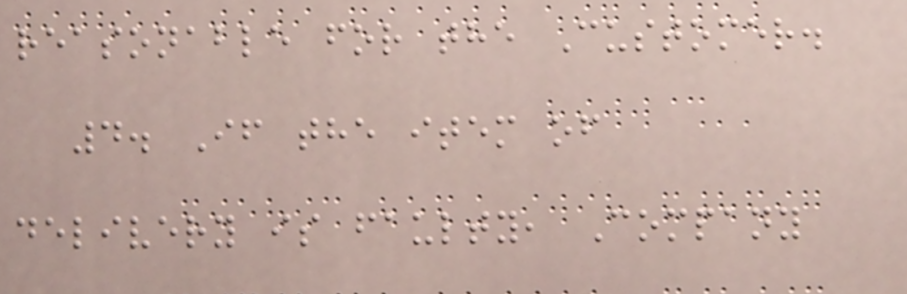reasonable for the Customer.
4. If the item of
delivery is faulty, Company
